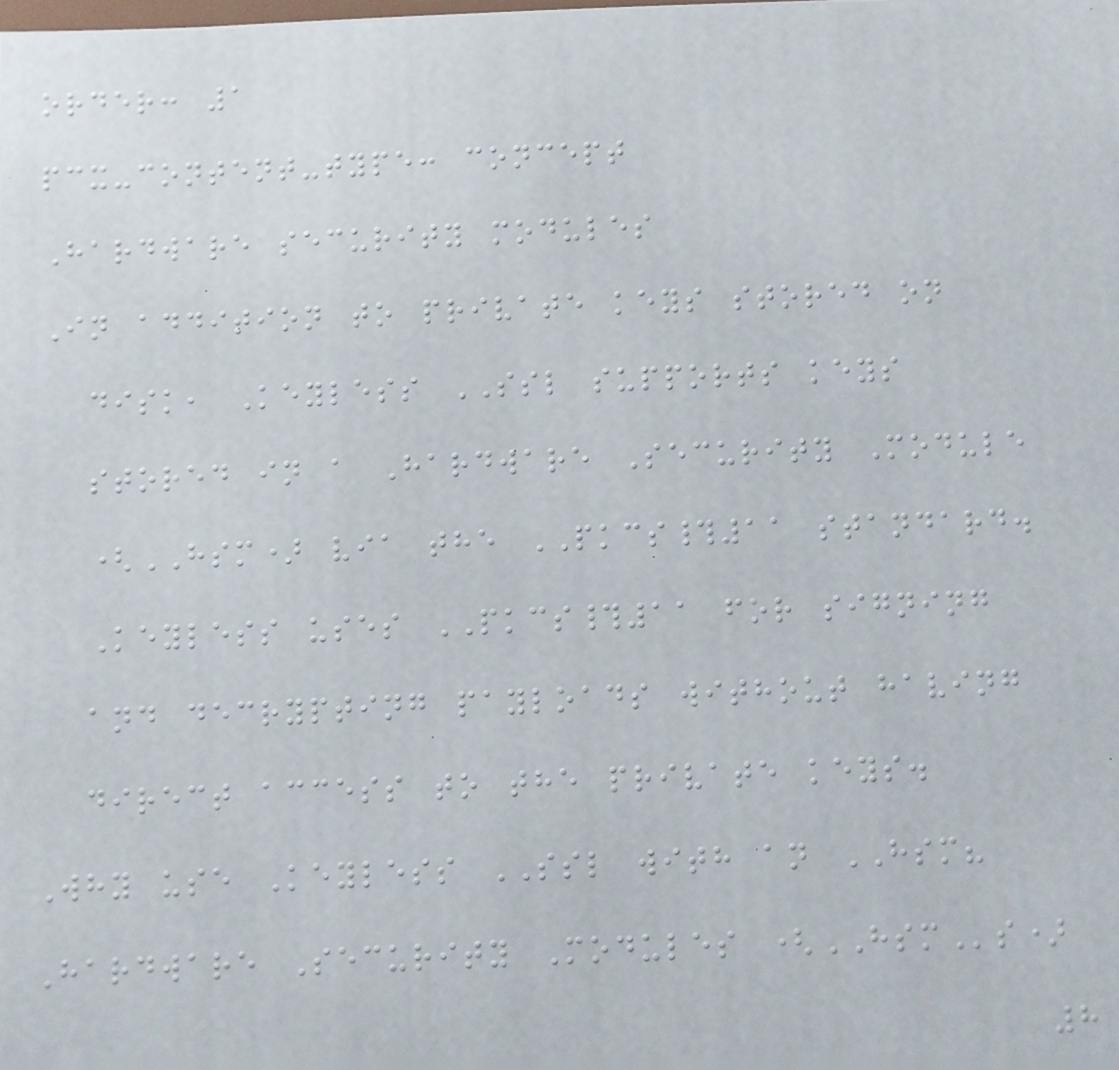order: 1
pcx-content-type: concept
Hardware security modules
In addition to private keys stored on
disk, Keyless SSL supports keys
stored in a Hardware Security Module
(HSM) via the PKCS#11 standard.
Keyless uses PKCS#11 for signing
and decrypting payloads without having
direct access to the private keys.
Why use Keyless SSL with an HSM?
Hardware Security Modules (HSMs)
8
